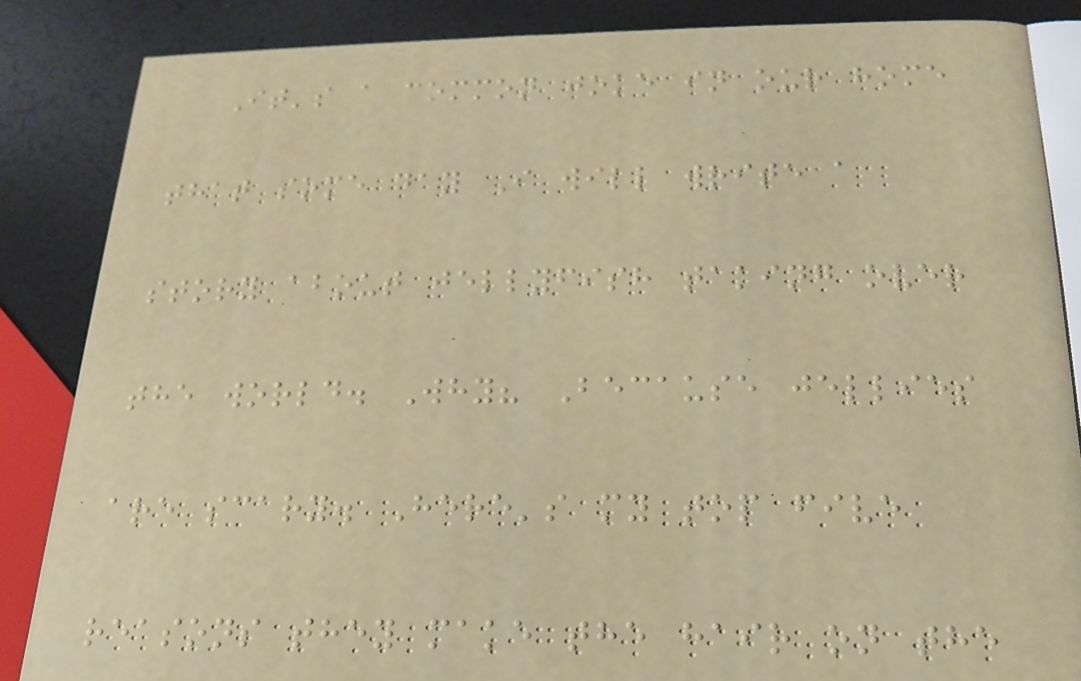It's a common joke in our home
that some day I will write a
story about jellyfish taking over
the world. Why? Because jellies
are scary. Here's my top five
reasons they make the hair on the
